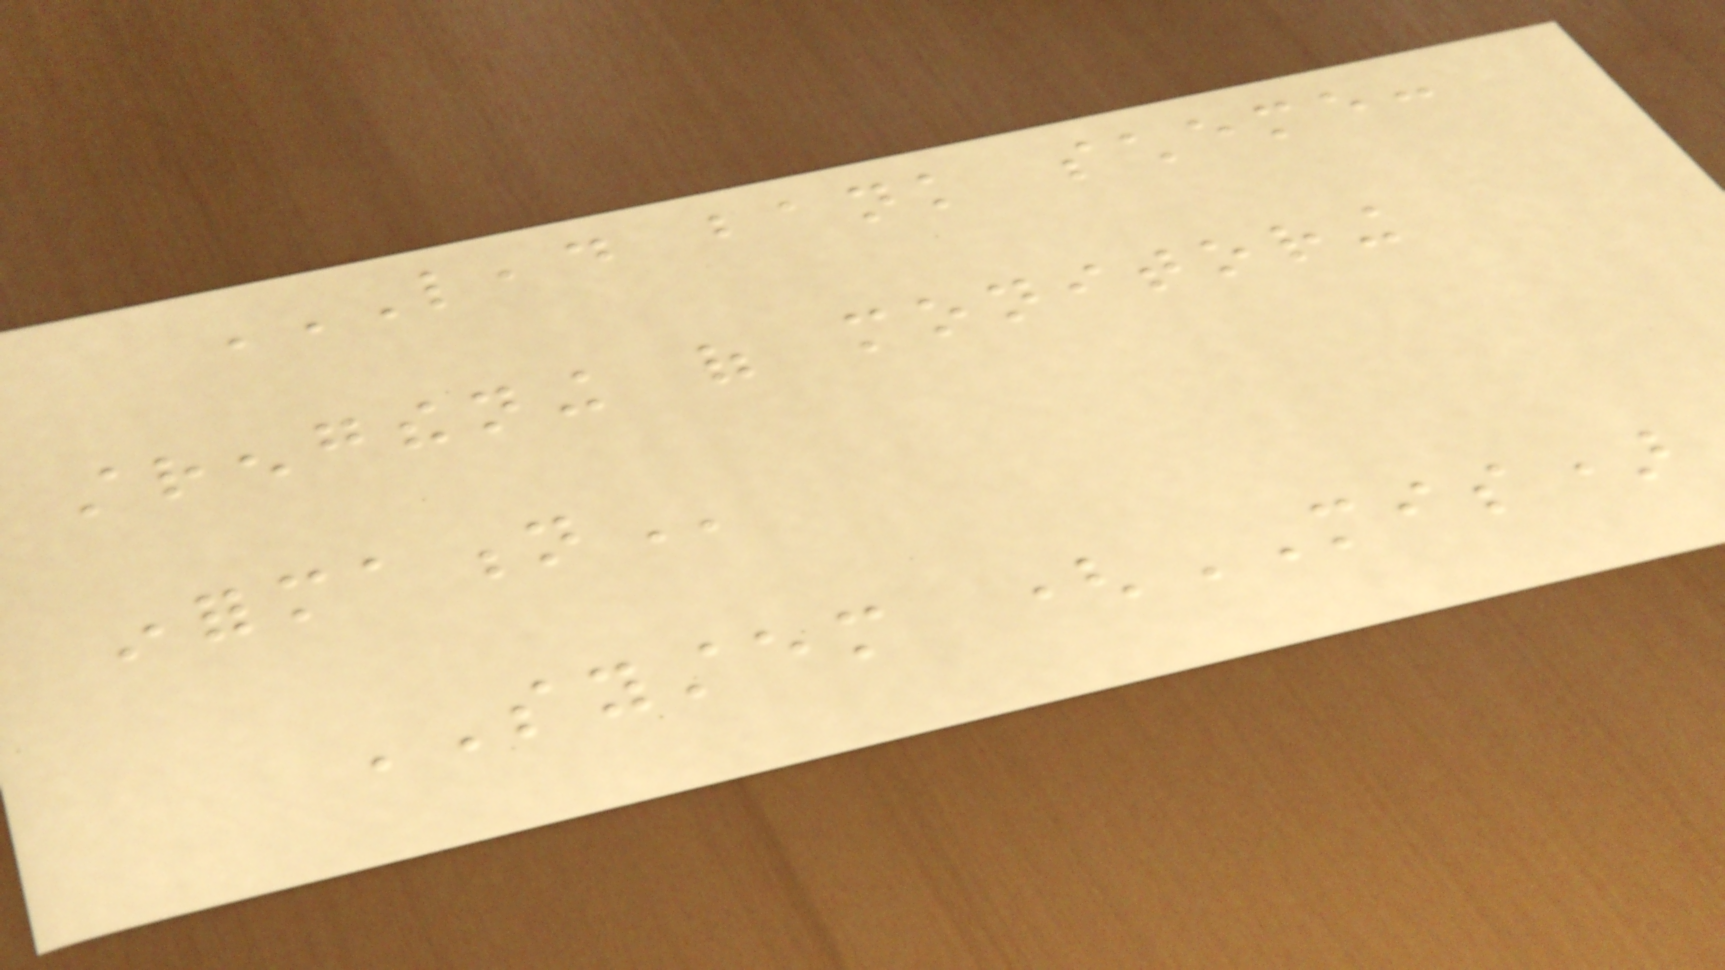LEAD BANK SCHEME:
STRENGTHENING OF MONITORING
INFORMATION
SYSTEM (MIS)
